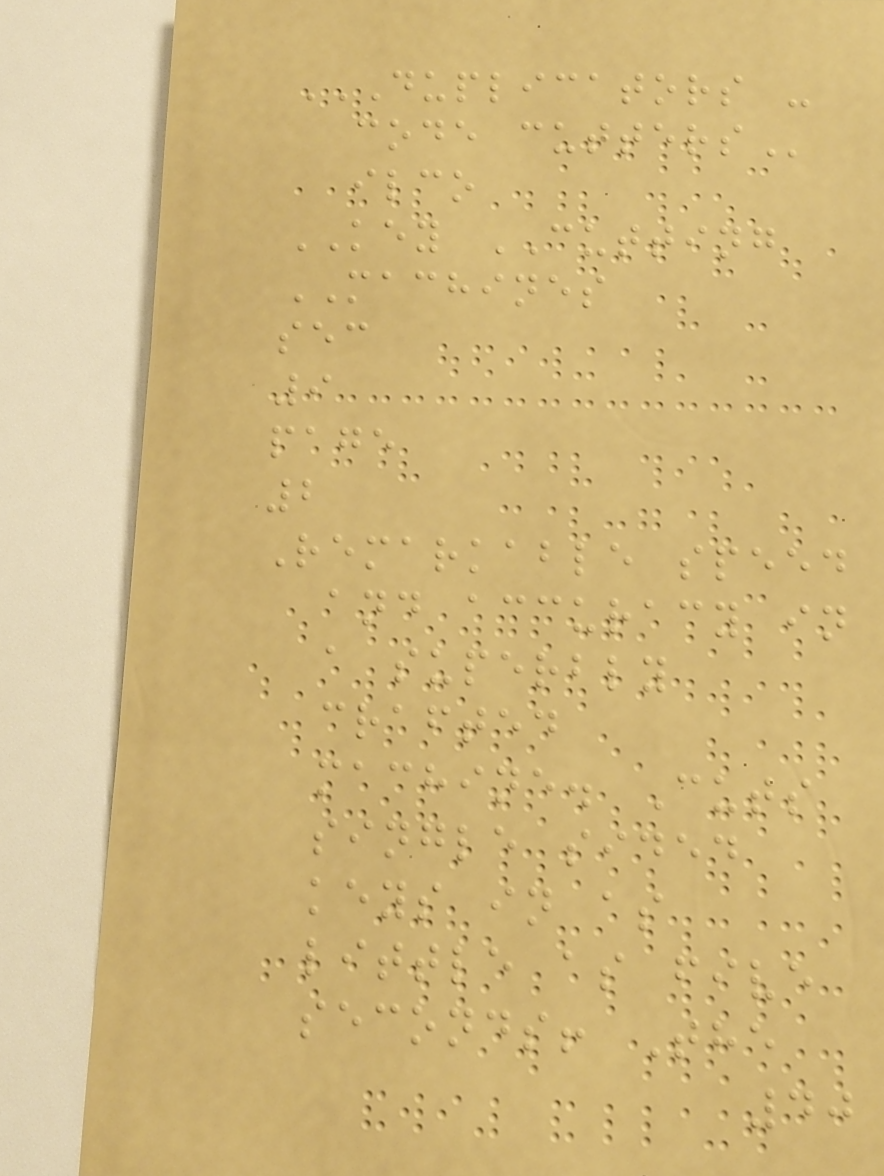DUPLICATORS -
CODE CUTTERS
ilco
KEY CUTTING
MACHINES
sec
9
page
2
Remarkable speed
and accuracy in
a superbly
crafted
machine. Cuts
single sided
keys in as
little as five
seconds! The
40
